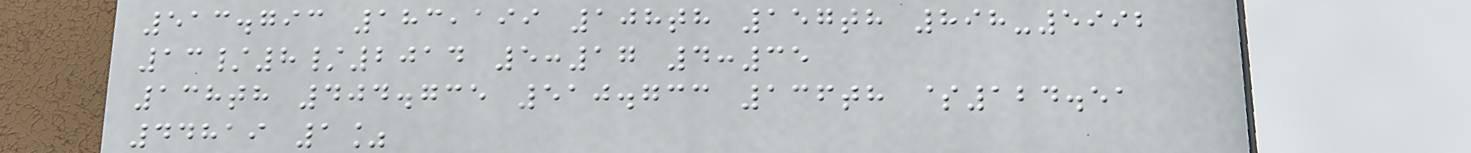513.793 183,199 108th 157th 898-5992
13/8/2014 5:17 4:35
138th 404.735 510.733 136th $124.51
44819 1%
